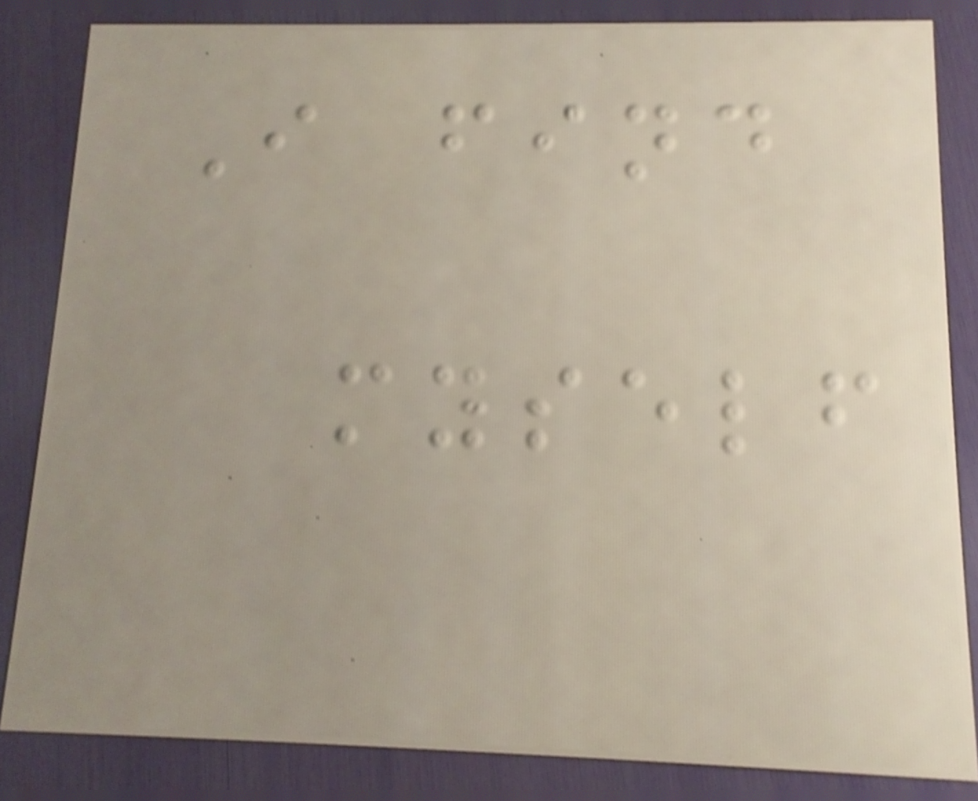I find
myself
